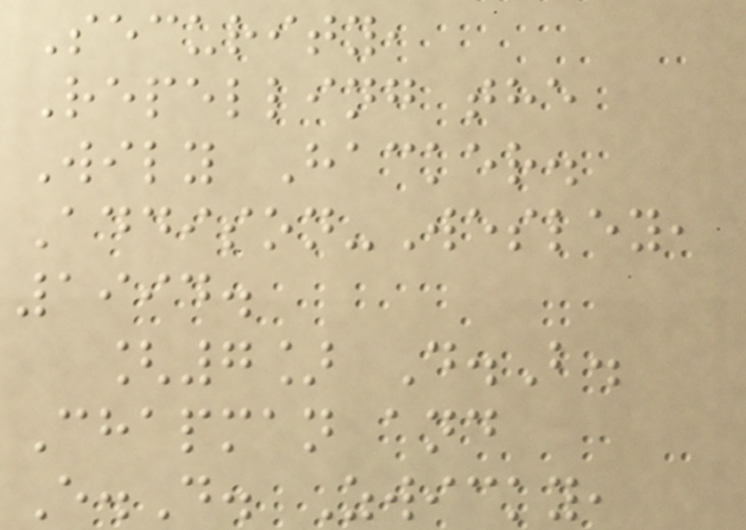Security,
Repelling the
Wily Hacker.
Addison-Wesley,
1994.
[7] D.B.
Chapman and
E.D. Zwicky,
